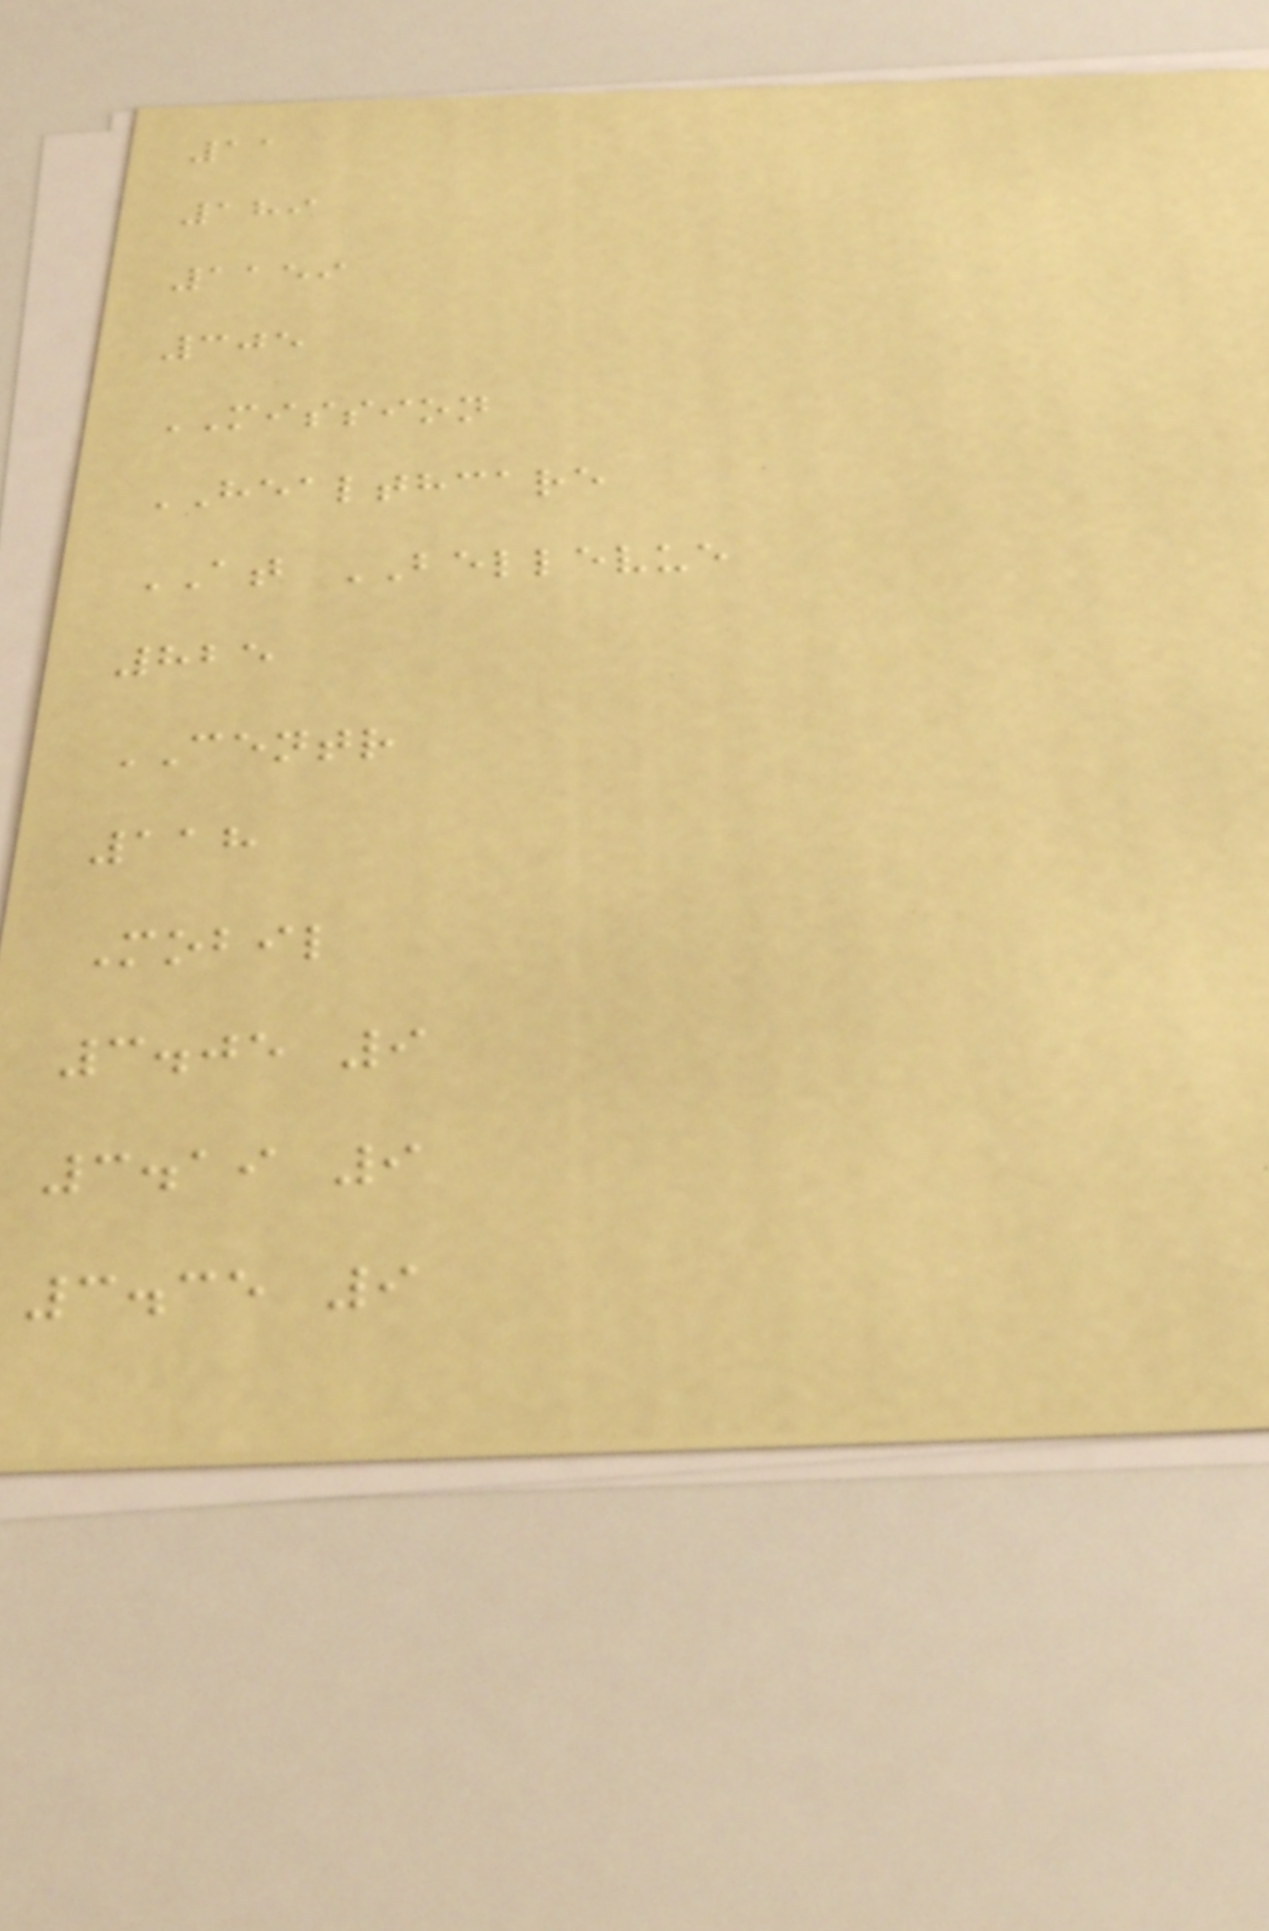11
189
1159
305
MISSION
HEALTHCARE
AT BELLEVUE
825
CENTR
118
Mobil
3.05 9
3.19 9
3.35 9
